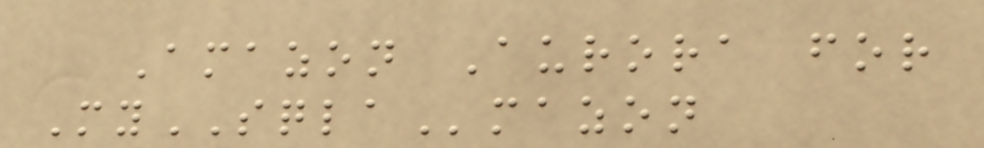Amazon Aurora for
MySQLAmazon
